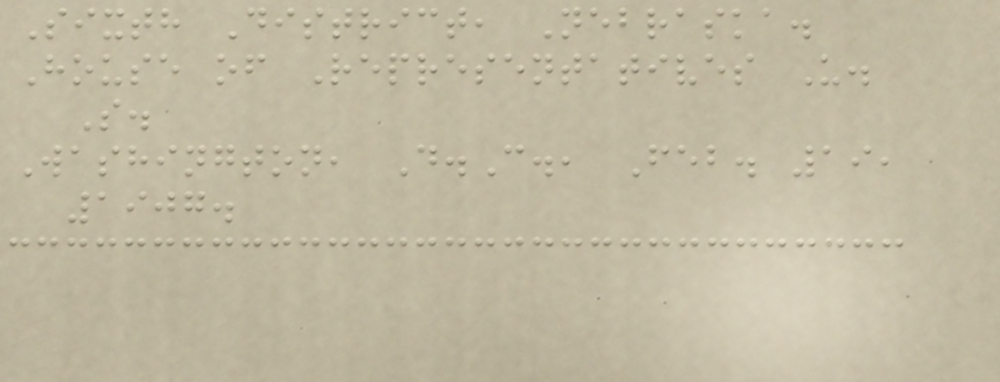Sixth District, Nebraska.
House of Representatives U.
S.
Washington, D.C., Feb. 19,
1907.
